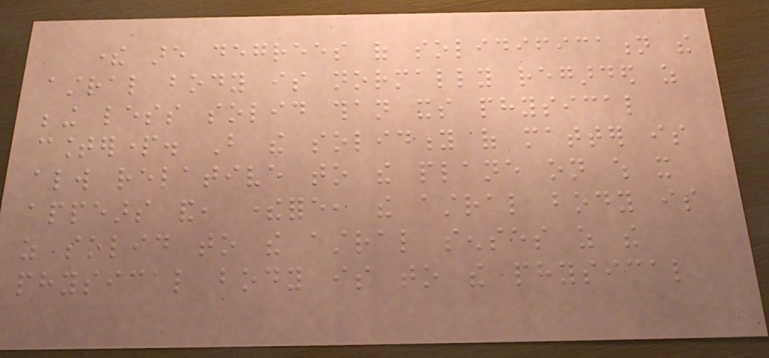there are degrees of solidification the
astral body is normally regarded as
being less solid than its physical
counterpart. But the solidity of matter is
always relative to the plane on which it
appears and, therefore, the astral body is
as solid to the astral senses as the
physical body is to the physical
